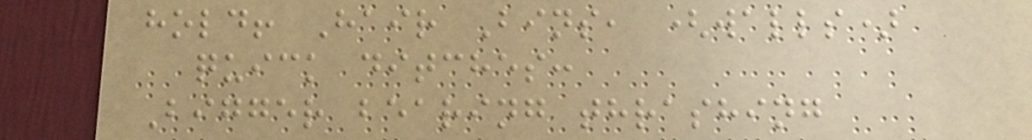hold! Hair Bins, (walls)
quick ditches:
Bigger bearing thrashing
